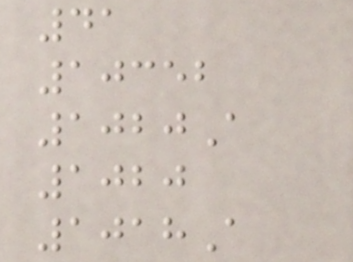41
10352
1020A
1020
1018A
